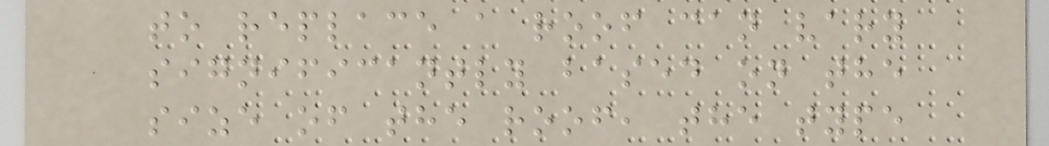to replace a roof can vary
significantly based on the
size of the roof, the type
